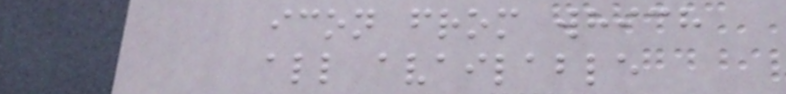icon from which
all available
